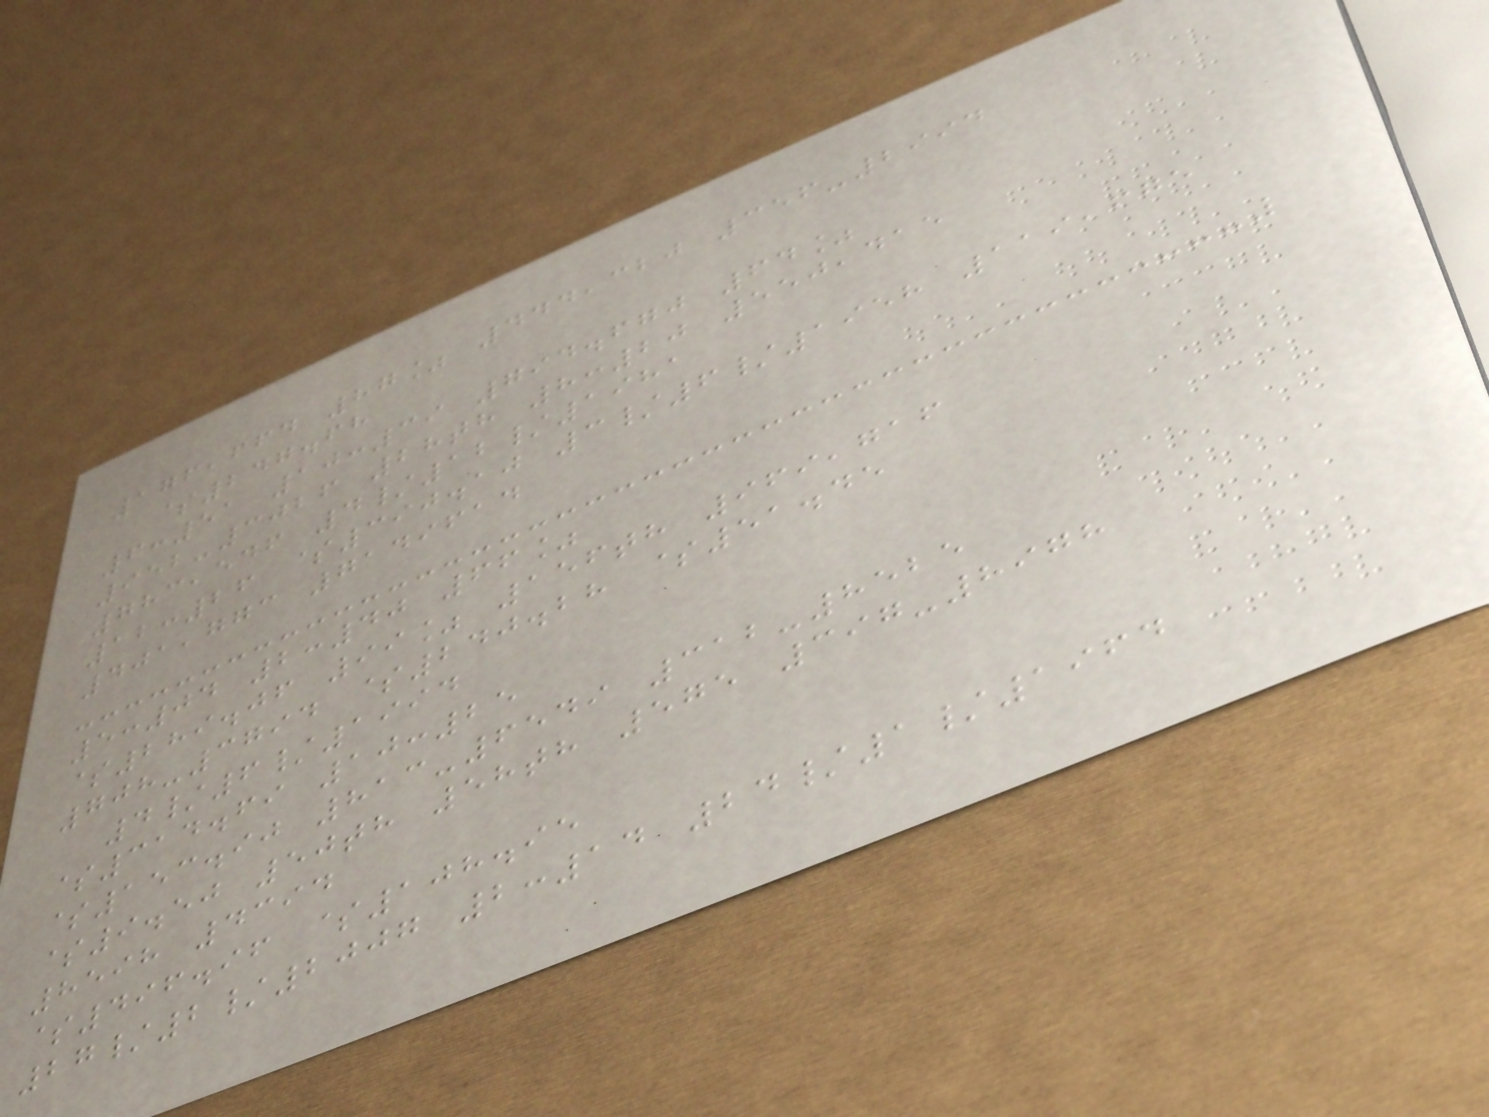176,664 87% 444,320 356-2994
$247.68
6:51 10:39 794.670 64%
952-3026 28th 8:20 550,415
783,546 4/12/1981
12:26 $390.10 3/6/1958 119,675
401,773 7149614
5:04 2:40 66%
$289.06 99% 156th 969,716
708-3794 $240.28 $51.45
4/6/1994
$314.69 10:25
$153.90 813-6549 312-8525
$9.50 50th 58th 575 397-8978
8598 4394
$496.96 $108.95
27/2/2007 2:14 24/1/1964
